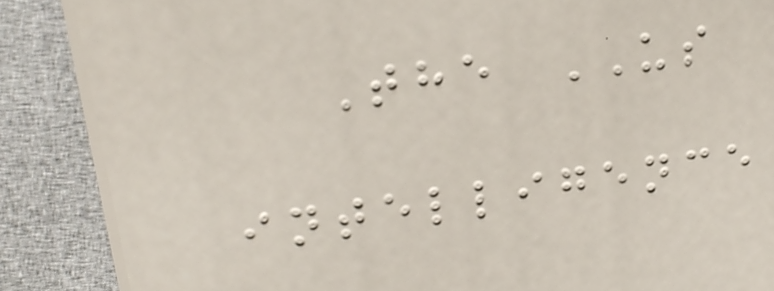The US
intelligence
